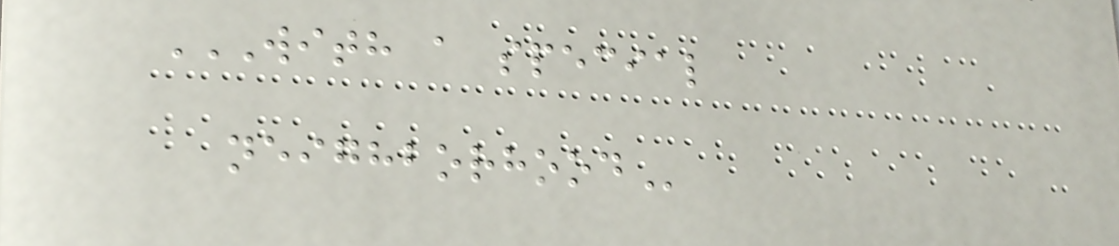WITH A SPECIAL
NEIGHBORHOOD
